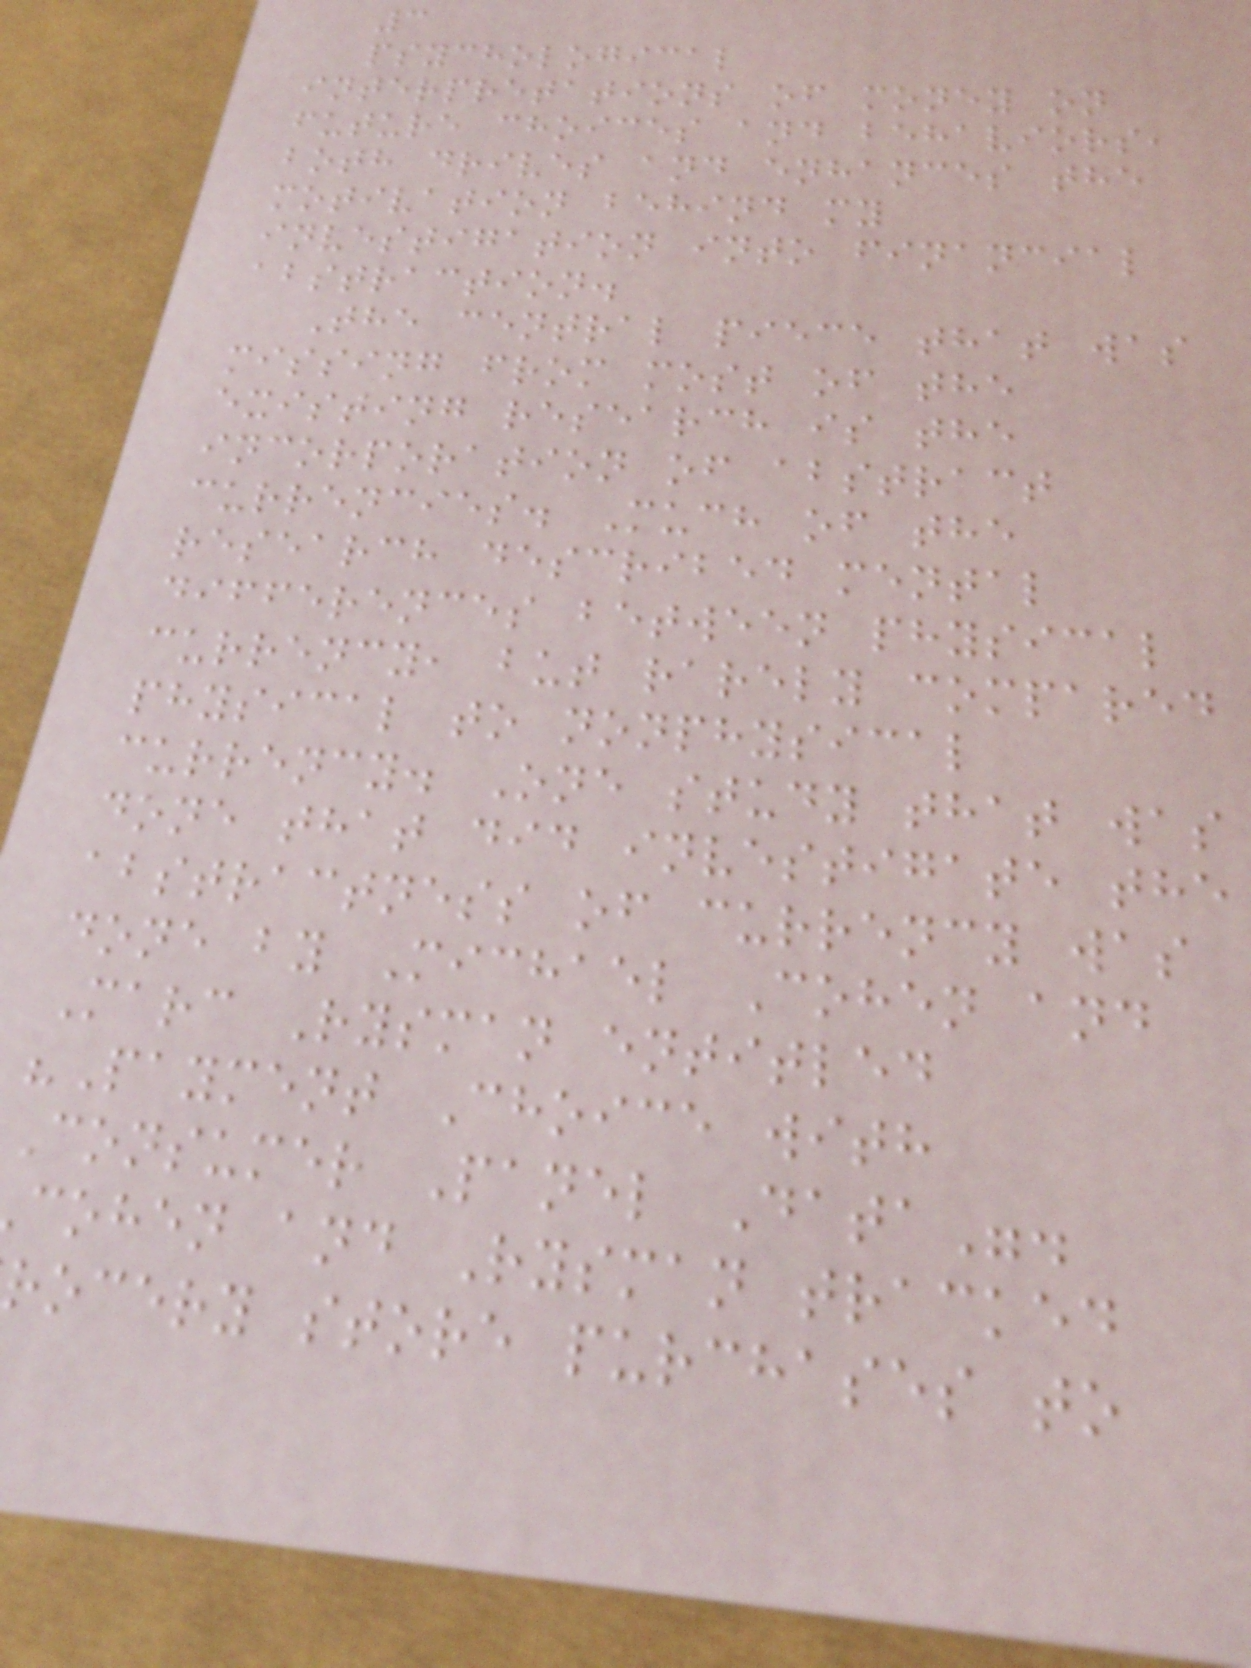3
psychological
interpretations of money on
future choices and behaviors,
both drives and enhances the
motivation behind my
investigation into financial
abstraction.
The central piece that was
missing from most of the
existing research is the
incorporation of abstract
currencies. Much of the
research described mental
differences between physical
currency, but rarely compared
physical to nonphysical
currency. One study that was
done that did investigate the
abstractness of currency was
done by Michael Cohen and
Marc Rysman entitled
"Payment Choice with
Consumer Panel Data".
cohen and Rysman tracked
rocery store purchases to
